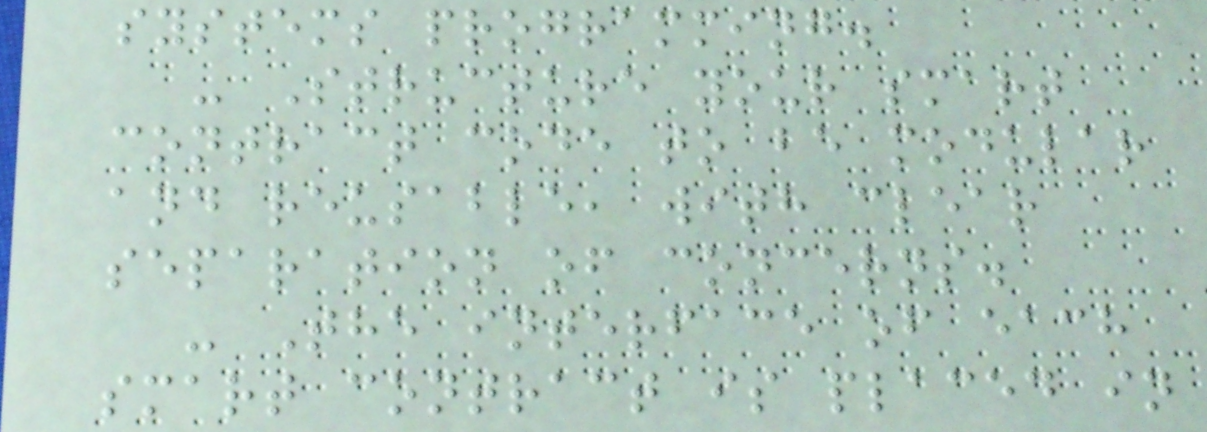systems programming.
- Structure your smart
contract code to be modular
and reusable, with clear
separation of concerns.
- The interface of each
smart contract is placed in
